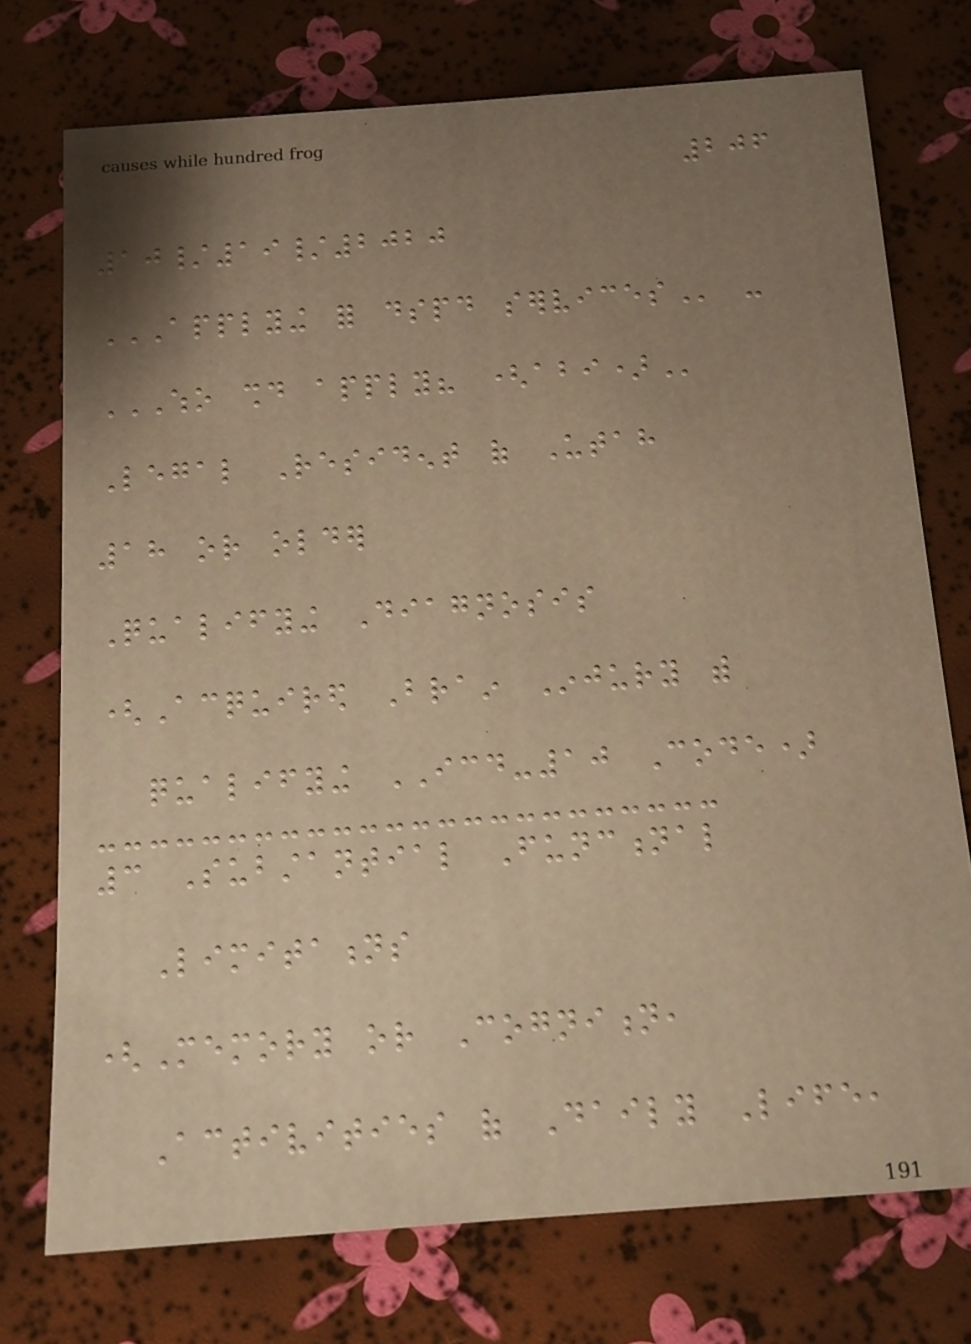206
10/19/2020
APPLYING FOR DSPD SERVICES -
WHO SHOULD APPLY? (ABI)
Legal Resident of Utah
18 or older
Qualifying Diagnosis
(Acquired Brain Injury with
qualifying ICD-10 Code)
3 Substantial Functional
Limitations
(Memory or Cognition,
Activities of Daily Life,
